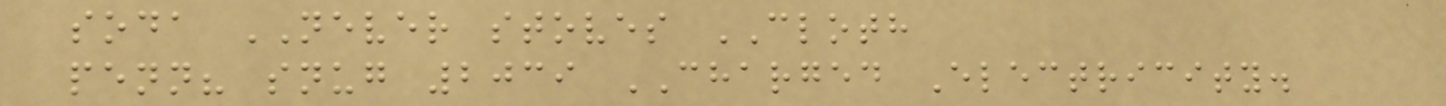soda NEVER stoves CLOTH
penn? snug 2039 CHARGED Electricity.
